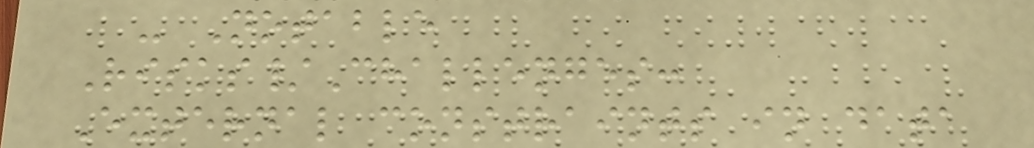- Notable
Risks/Challenges:
External constraints in data
